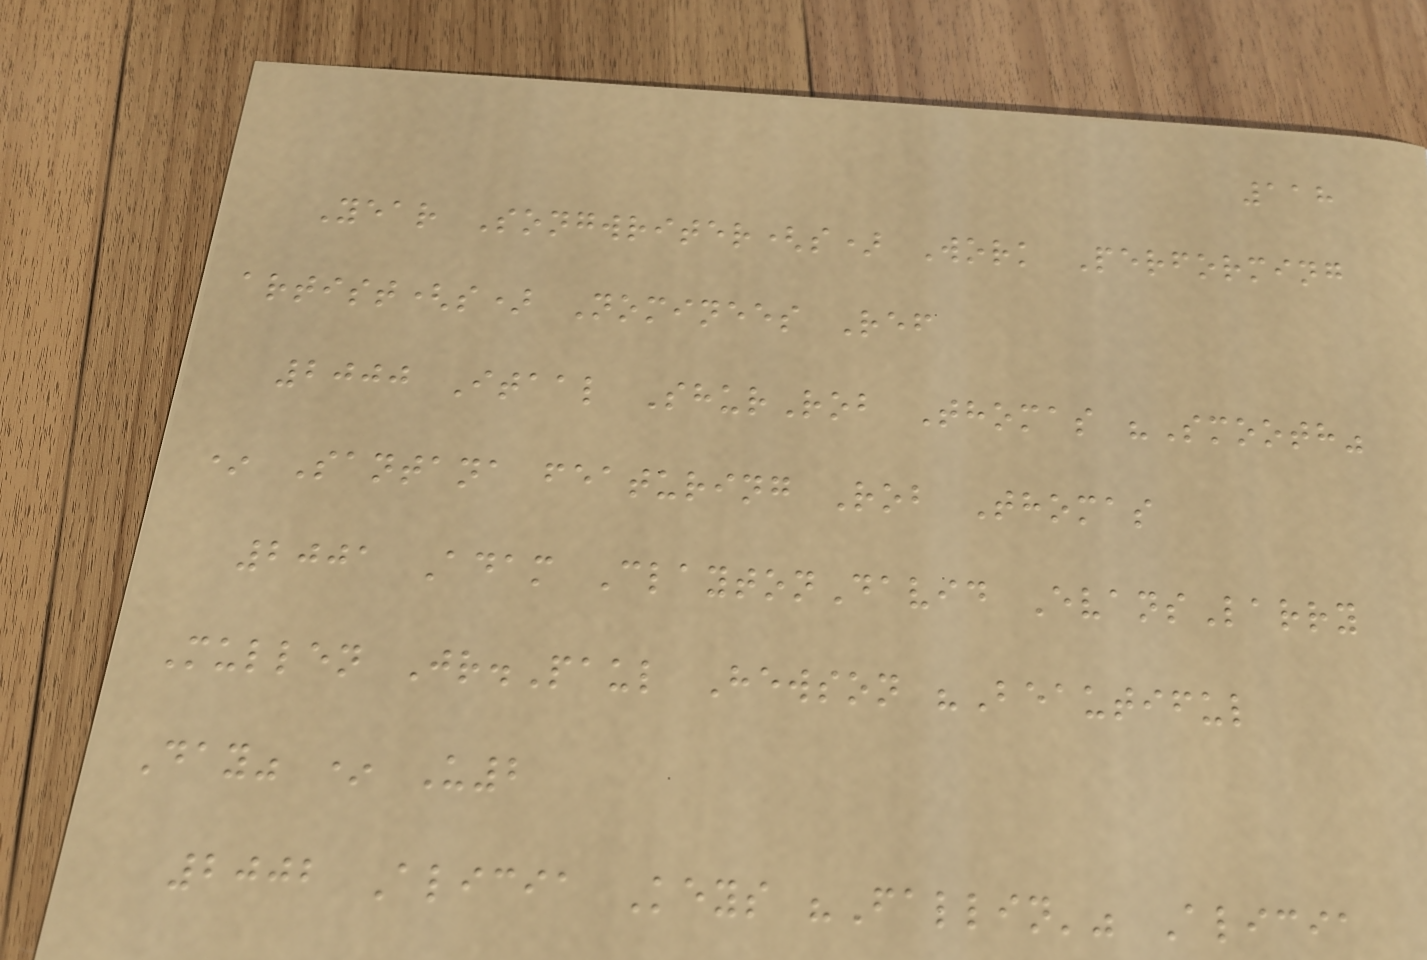118
Year Songwriter(s) Work Performing
artist(s) Nominees Ref
2000 Itaal ShurRob Thomas "Smooth"
* Santana featuring Rob Thomas
2001 Adam ClaytonDavid EvansLarry
Mullen Jr.Paul Hewson "Beautiful
Day" * U2
2002 Alicia Keys "Fallin'" Alicia
